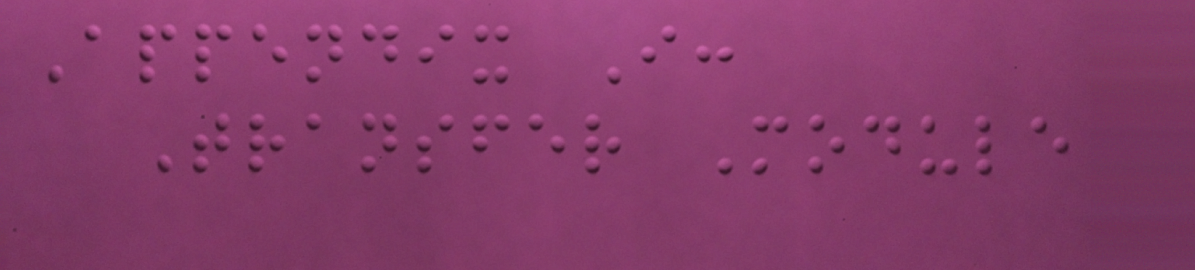Appendix I:
Transfer Module
